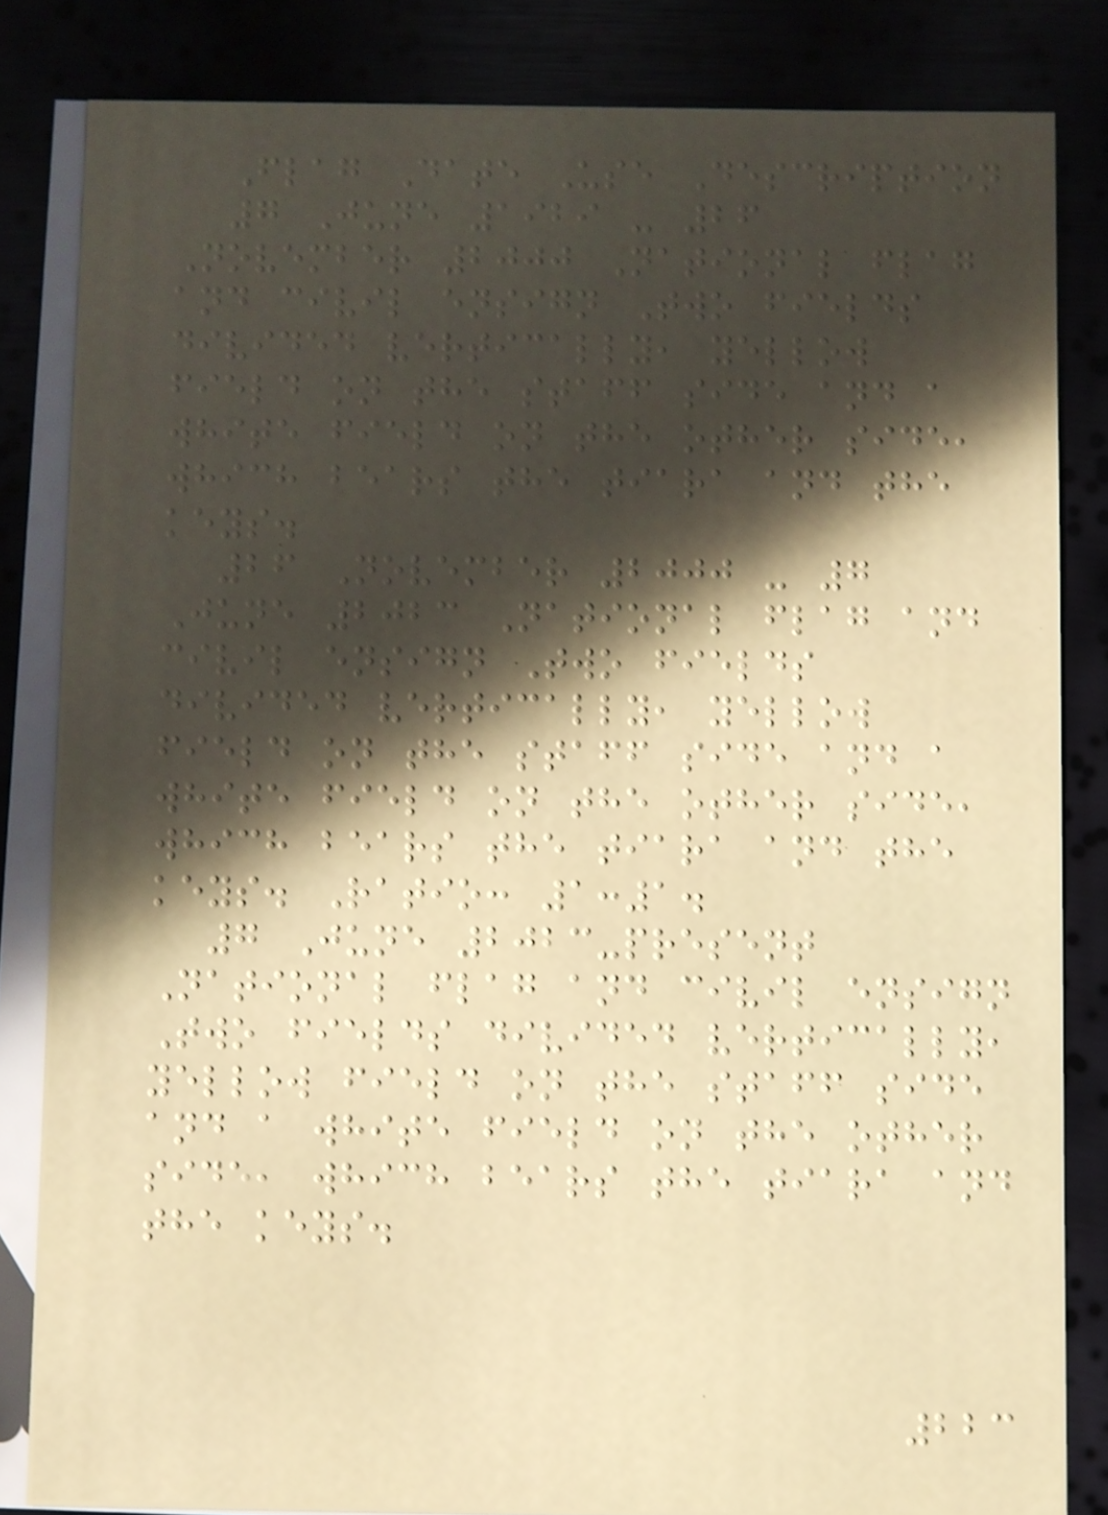Flag Date Use Description
7 June 1929 - 26
November 2000 National flag
and civil ensign Two fields
divided vertically, yellow
field on the staff side and a
white field on the other side,
which bears the tiara and the
keys.
26 November 2000 - 7
June 2023 National flag and
civil ensign Two fields
divided vertically, yellow
field on the staff side and a
white field on the other side,
which bears the tiara and the
keys. Ratio: 1:1.
7 June 2023-present
National flag and civil ensign
Two fields divided vertically,
yellow field on the staff side
and a white field on the other
side, which bears the tiara and
the keys.
223
